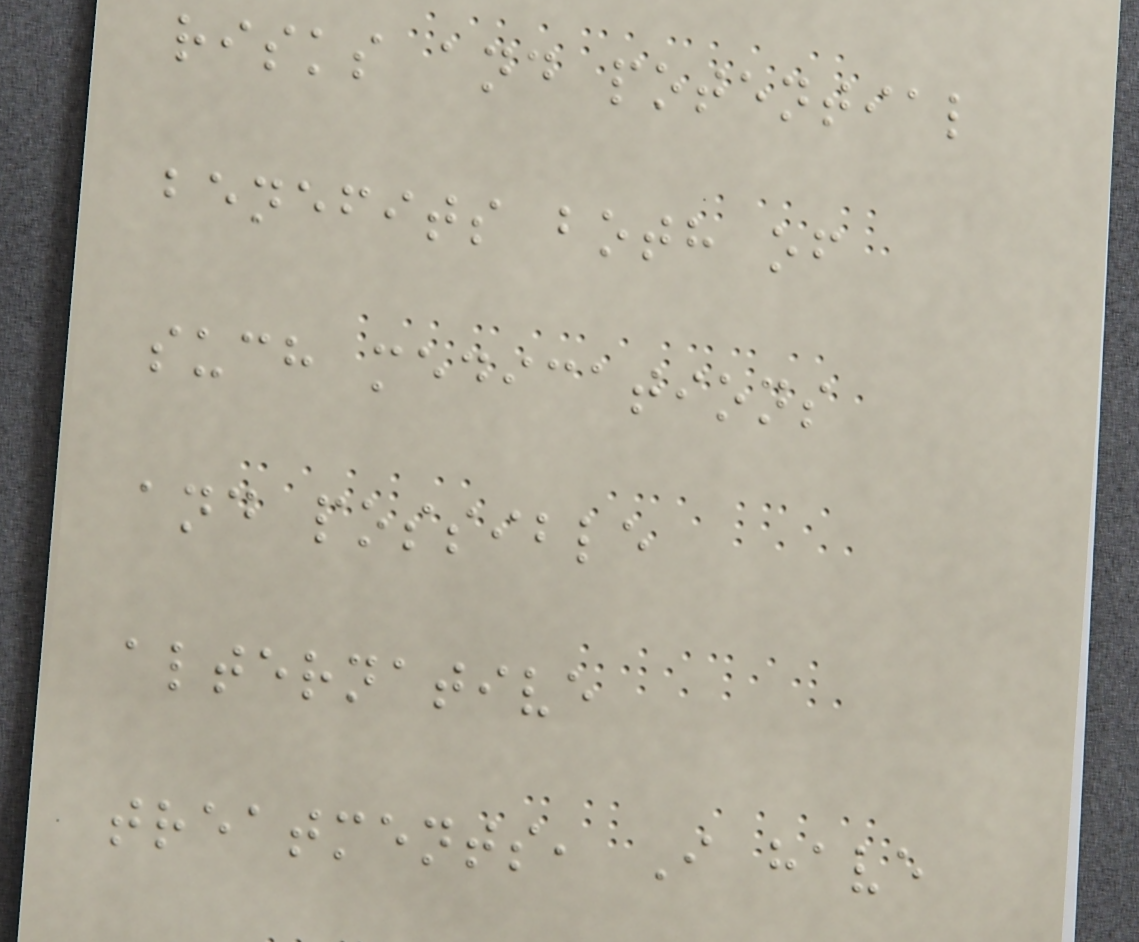risks and potential
benefits both of
such medications
and possible
alternative
treatments, I have
